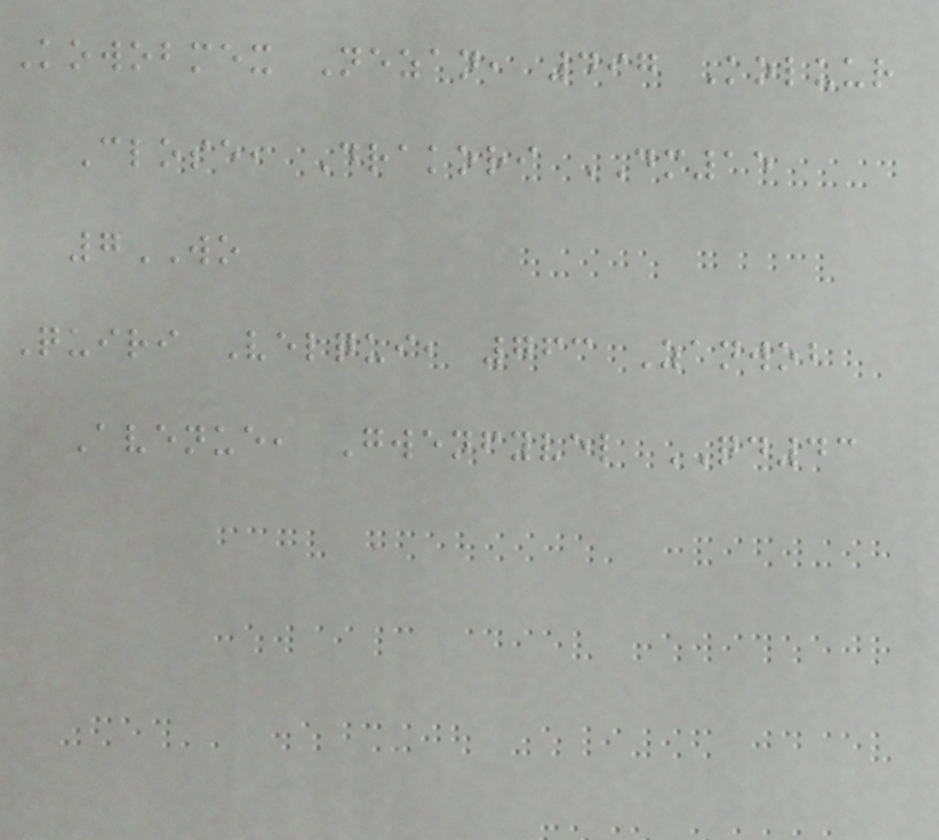Kowobmex Nezan, 497 Koluur
Close, Drakori DM15
7WO
Quiri Velqui, 763 Zanwob
Avenue, Gwenfyvel QD43
